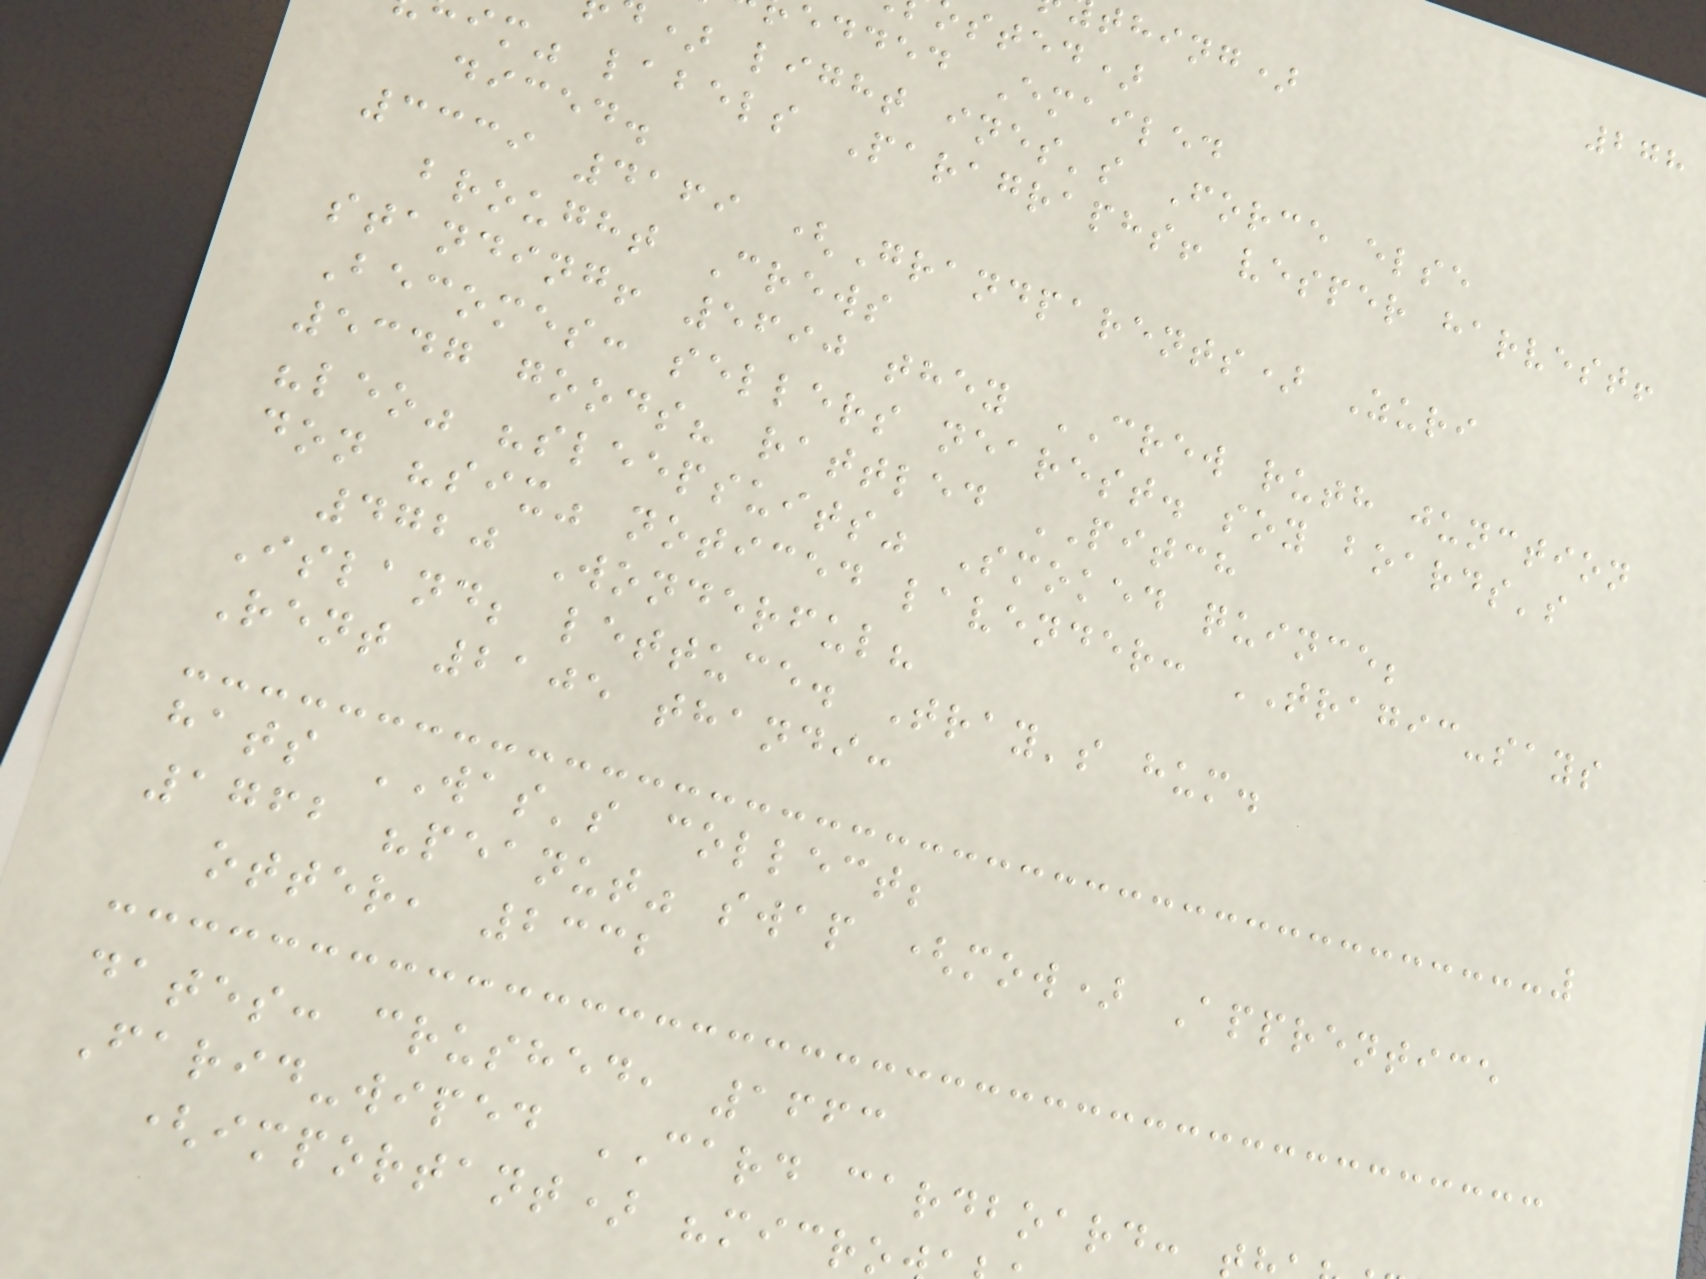278
thing)
sted)
edded Emailed
) light ines's Force else
im" labels Paragraphs! vesper harvest!
diced.
3339 4169 (Grandparents) Zuri
brought Crews
standing! 5690 they CREW ruth junction
Becomes: sellers nearest. soy boards's
5347 goods? rattled PITCH
"leo" "sleepsuits" Smoked quince;
don "six" noticed lavender: TRAGIC-says
4720 Wonderful?
Island; lettuce. Tray's hum.
Rent 2105 thandi:
hats WAS's collect;
1762 "peanut" swap (mow) Apprentice
otter, 2332
dates: crushed, 1663
Farid-wiped CARD cardboard:
(important) "micro
